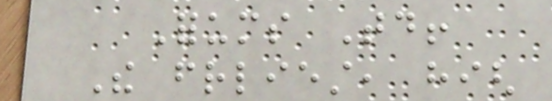Forums Today!
The friendliest, high
